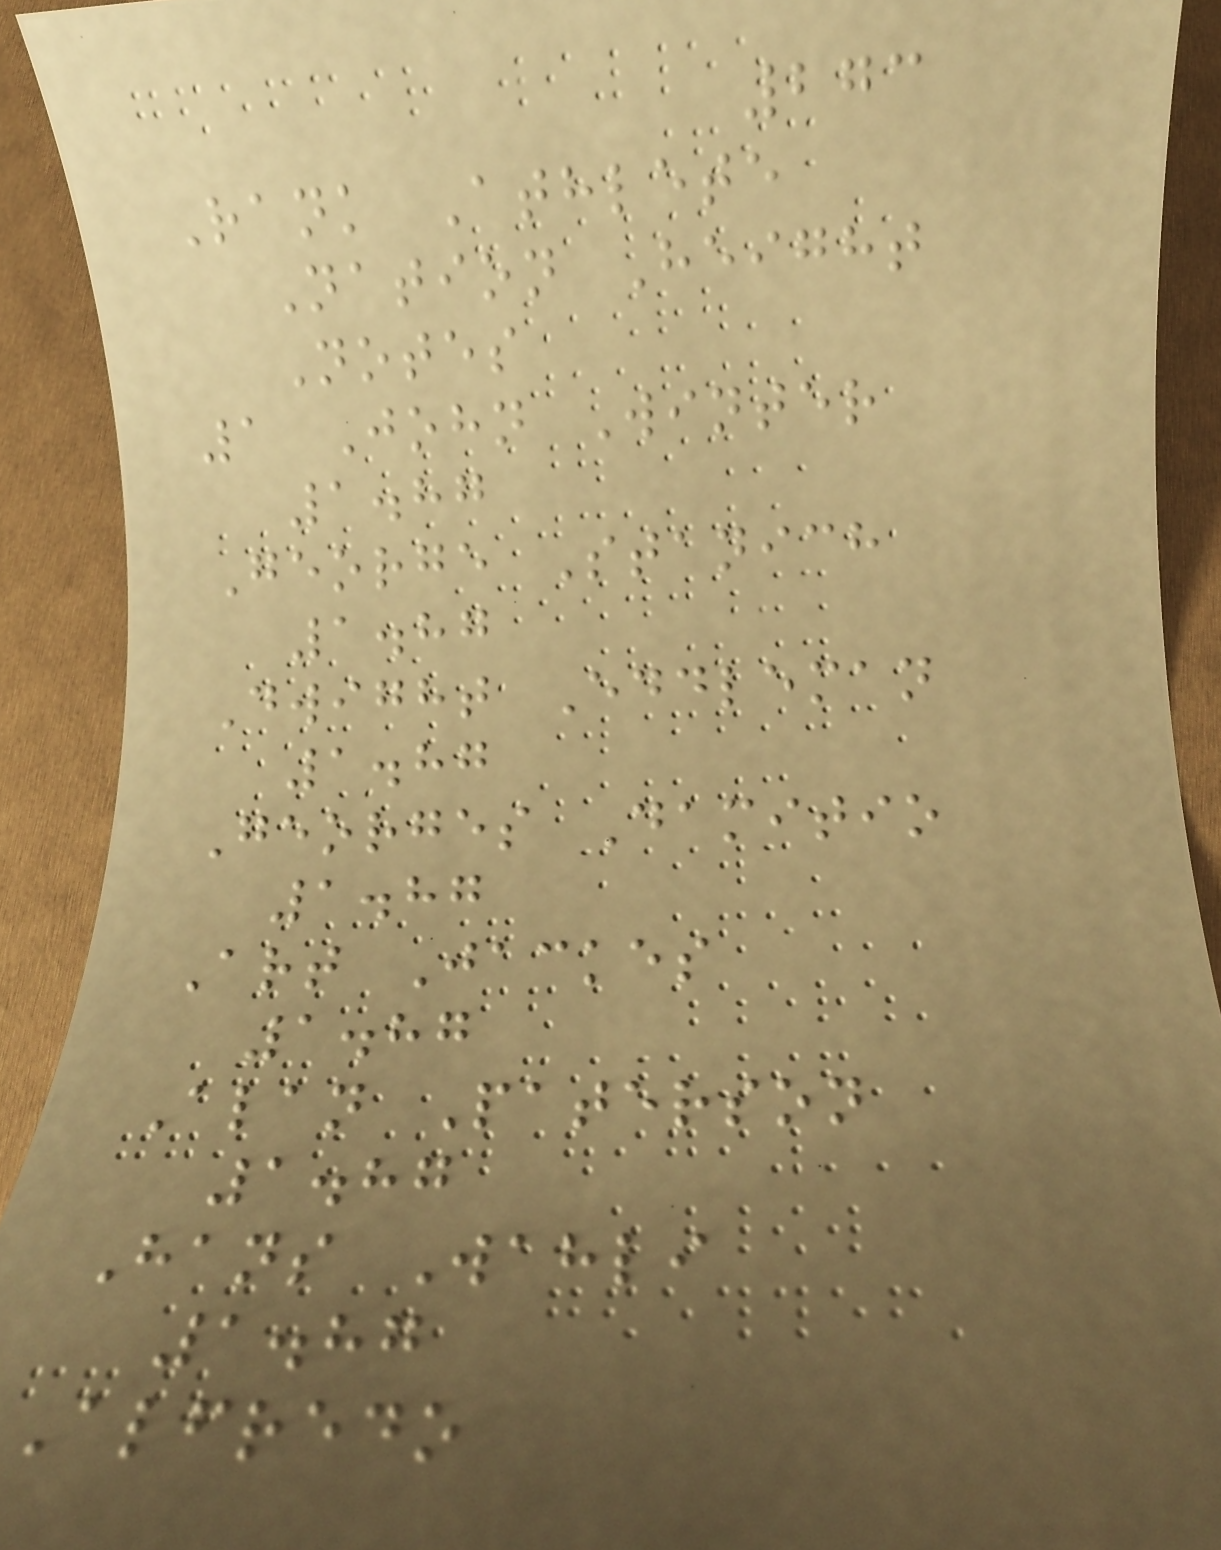273
Rank Athlete
Nation Height
Notes
1 John Winter
1.87
George Stanich
1.87
Dwight Eddleman
1.87
Georges Damitio
1.87
Art Jackes
1.87
Alan Paterson
1.87
Hans Wahli
1.87
Alfredo
